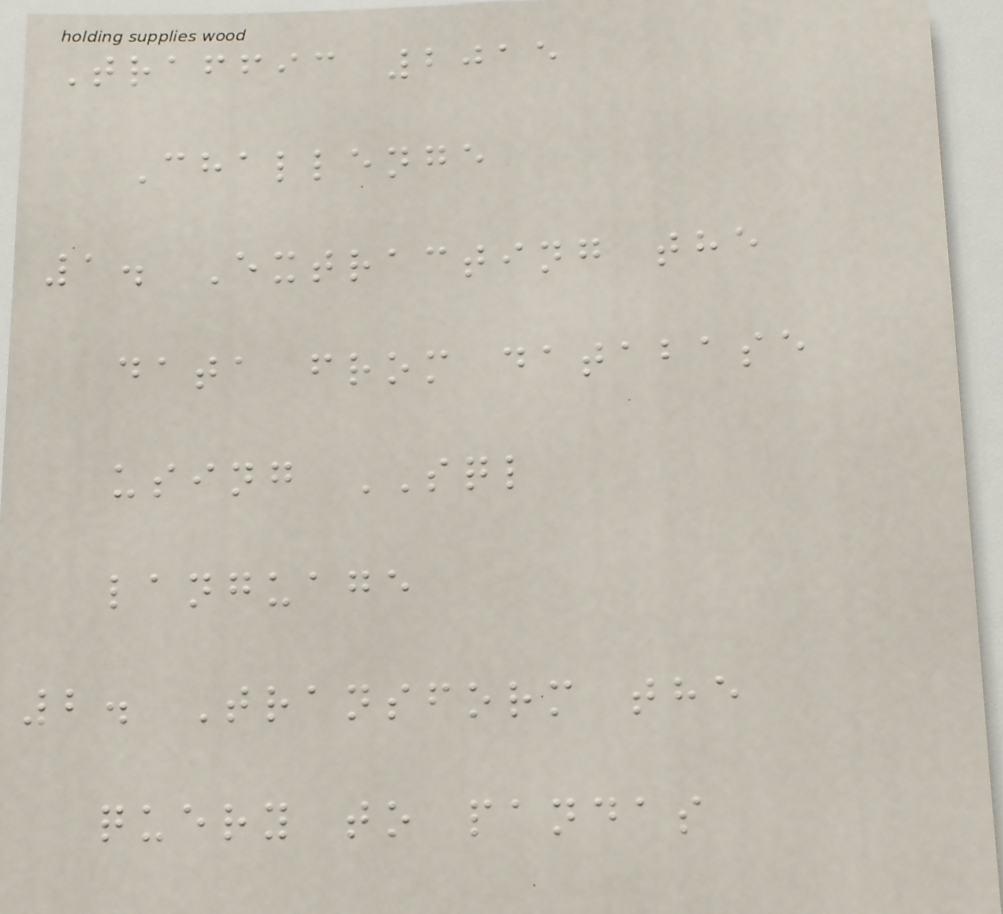Traffic 2015
Challenge
1. Extracting the
data from database
using SQL
language
2. Transform the
query to pandas
